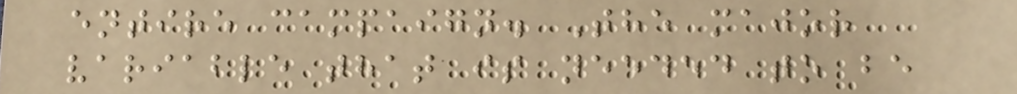entire campaign. The major
variable that is needed to be
